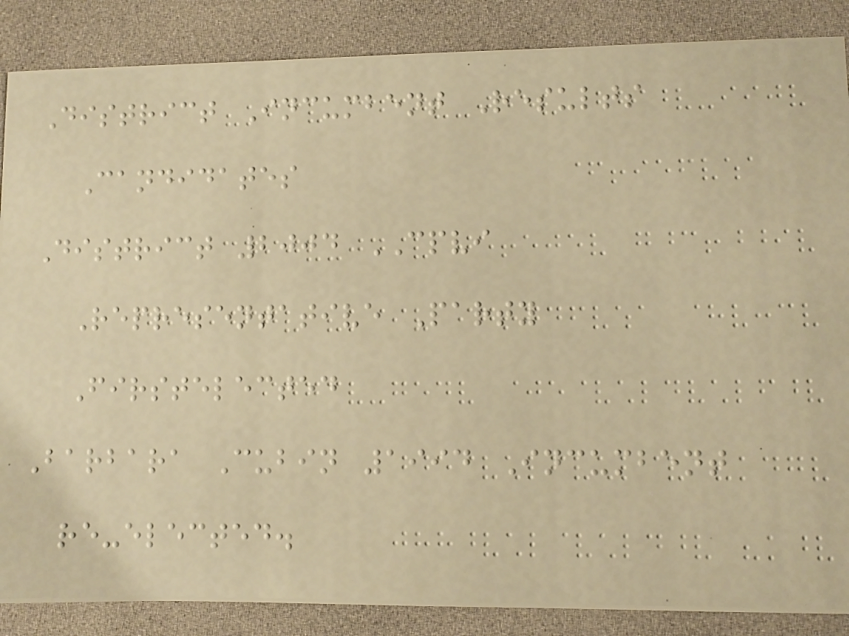District Incumbent Results
Candidates
District 2004 CPVI
Representative Party
Firstelected
Barbara Cubin 1994 Incumbent
re-elected.
